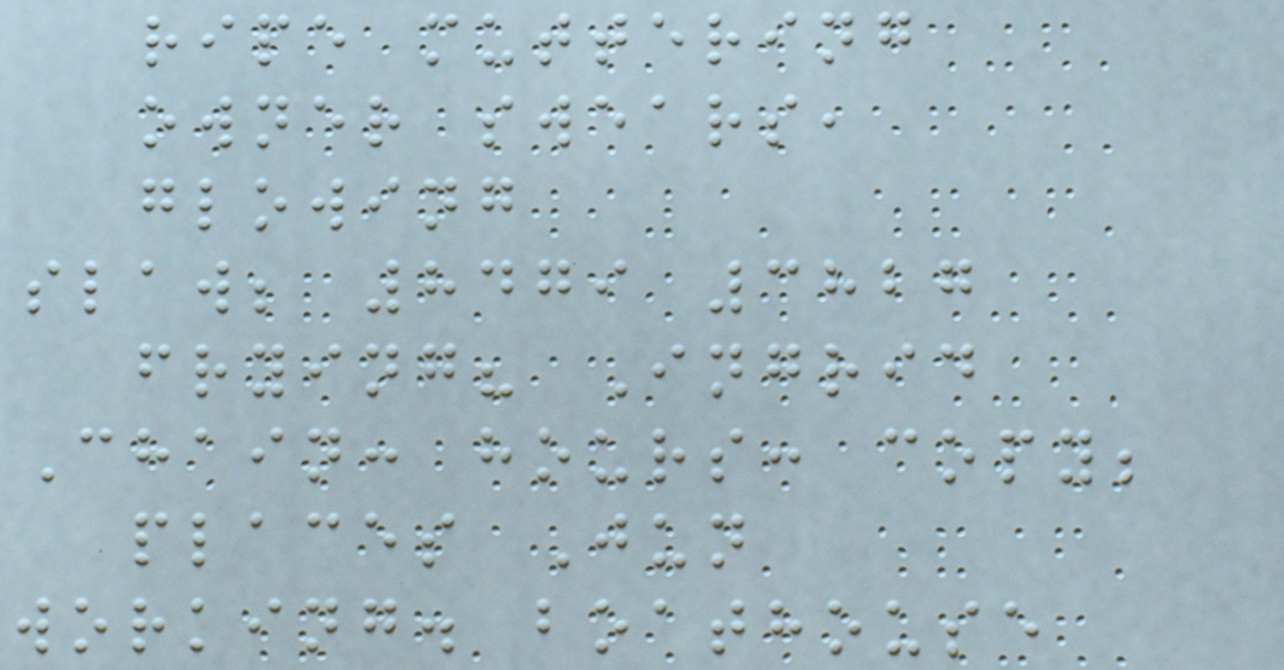ripe muttering
owner swears,
glowing
slaw; 8479 3827
frying? Ingrid
Chain: hours: copy;
places Jun
working. boathouse
